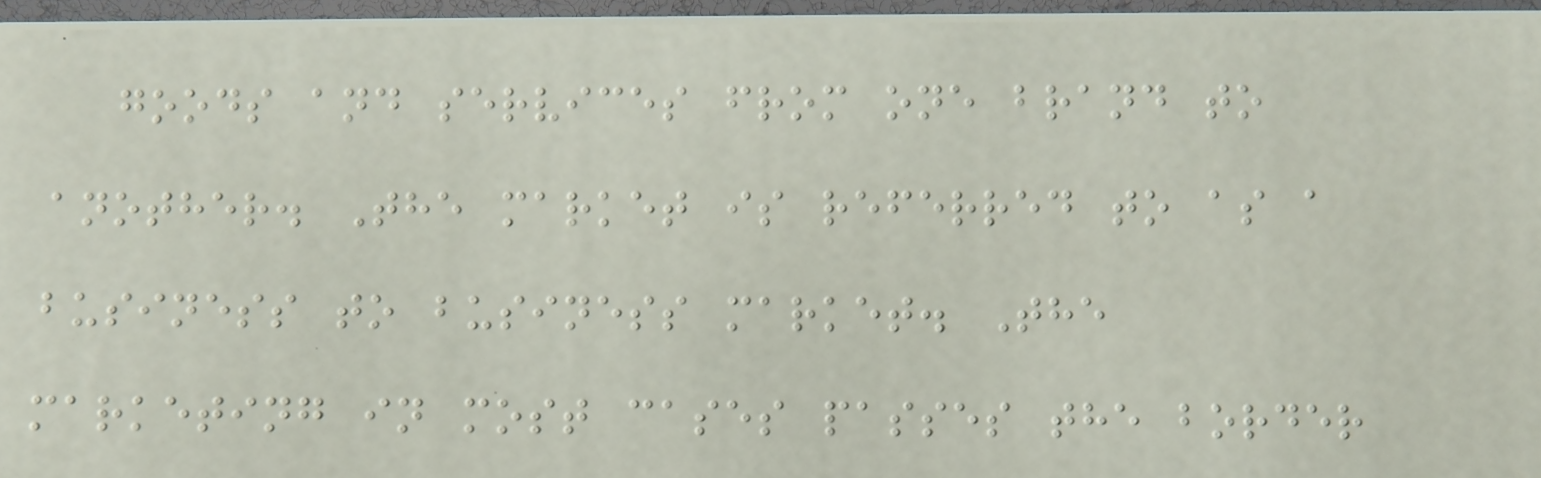goods and services from one brand to
another. The market is referred to as a
business to business market. The
marketing in most cases passes the border
